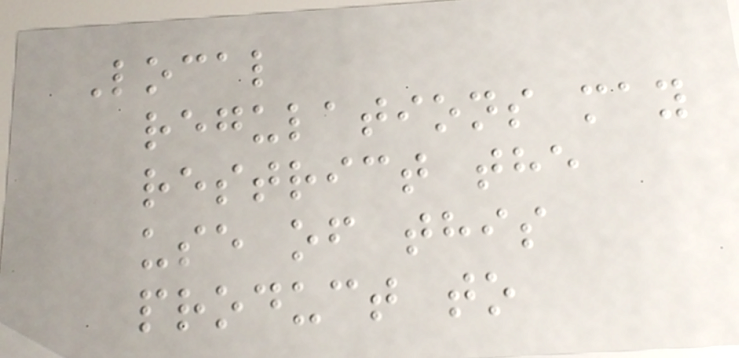Local
regulations may
restrict the
use of this
product to
